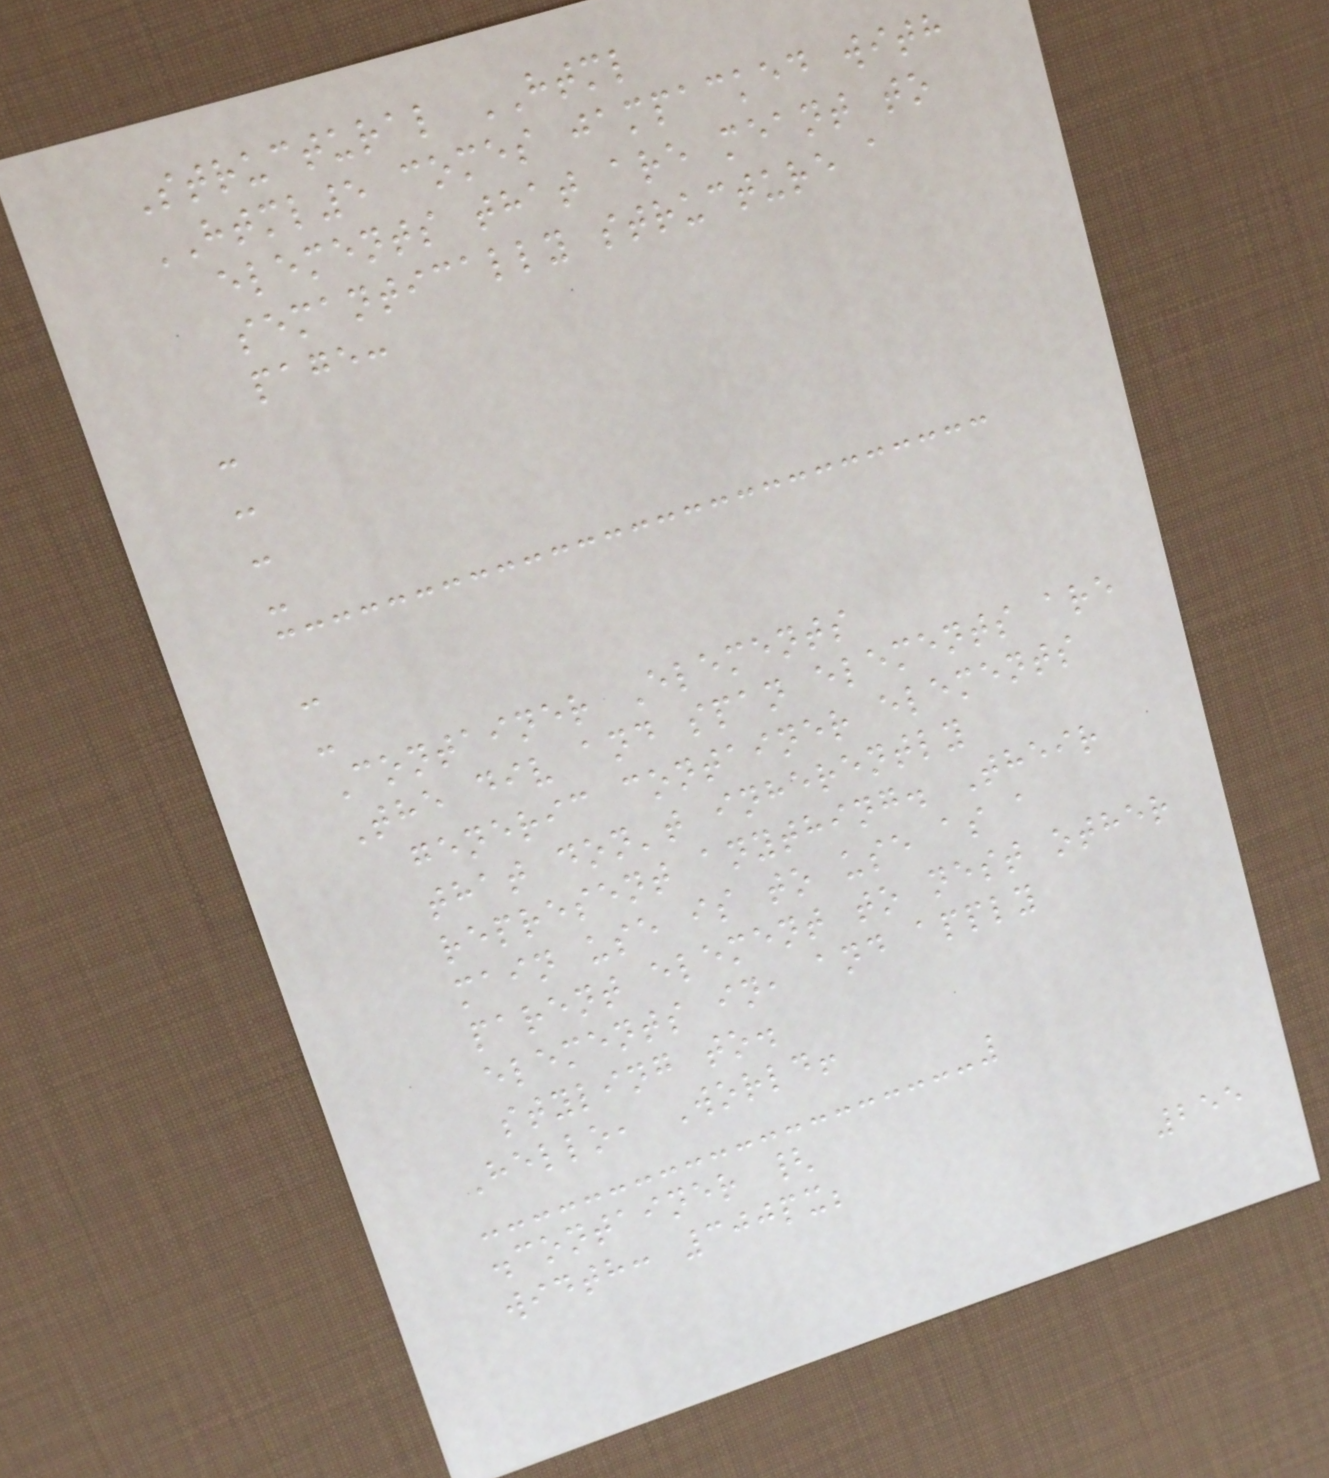Structural HTML
HTML5 comes jampacked with
elements that are meant to
semantically structure a
page:
-
-
-
-
-
-
Container Elements
The div and span elements are
generic container elements
that don't inherently
represent anything. Their
main use is to use as a
parent element to nest other
elements in, and apply
styling to.
Hello, World!
.container {
width: 300px;
255
